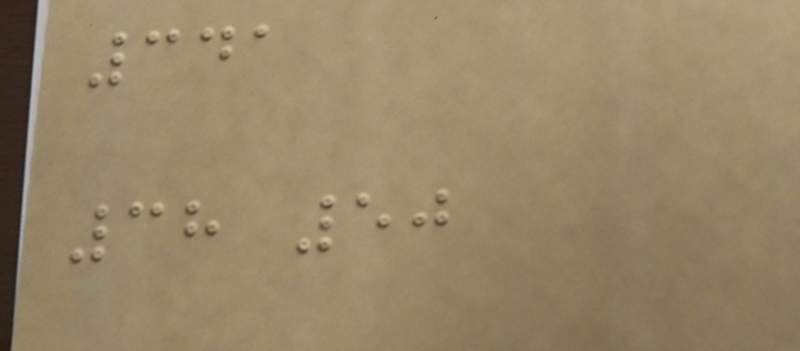341
38 50
